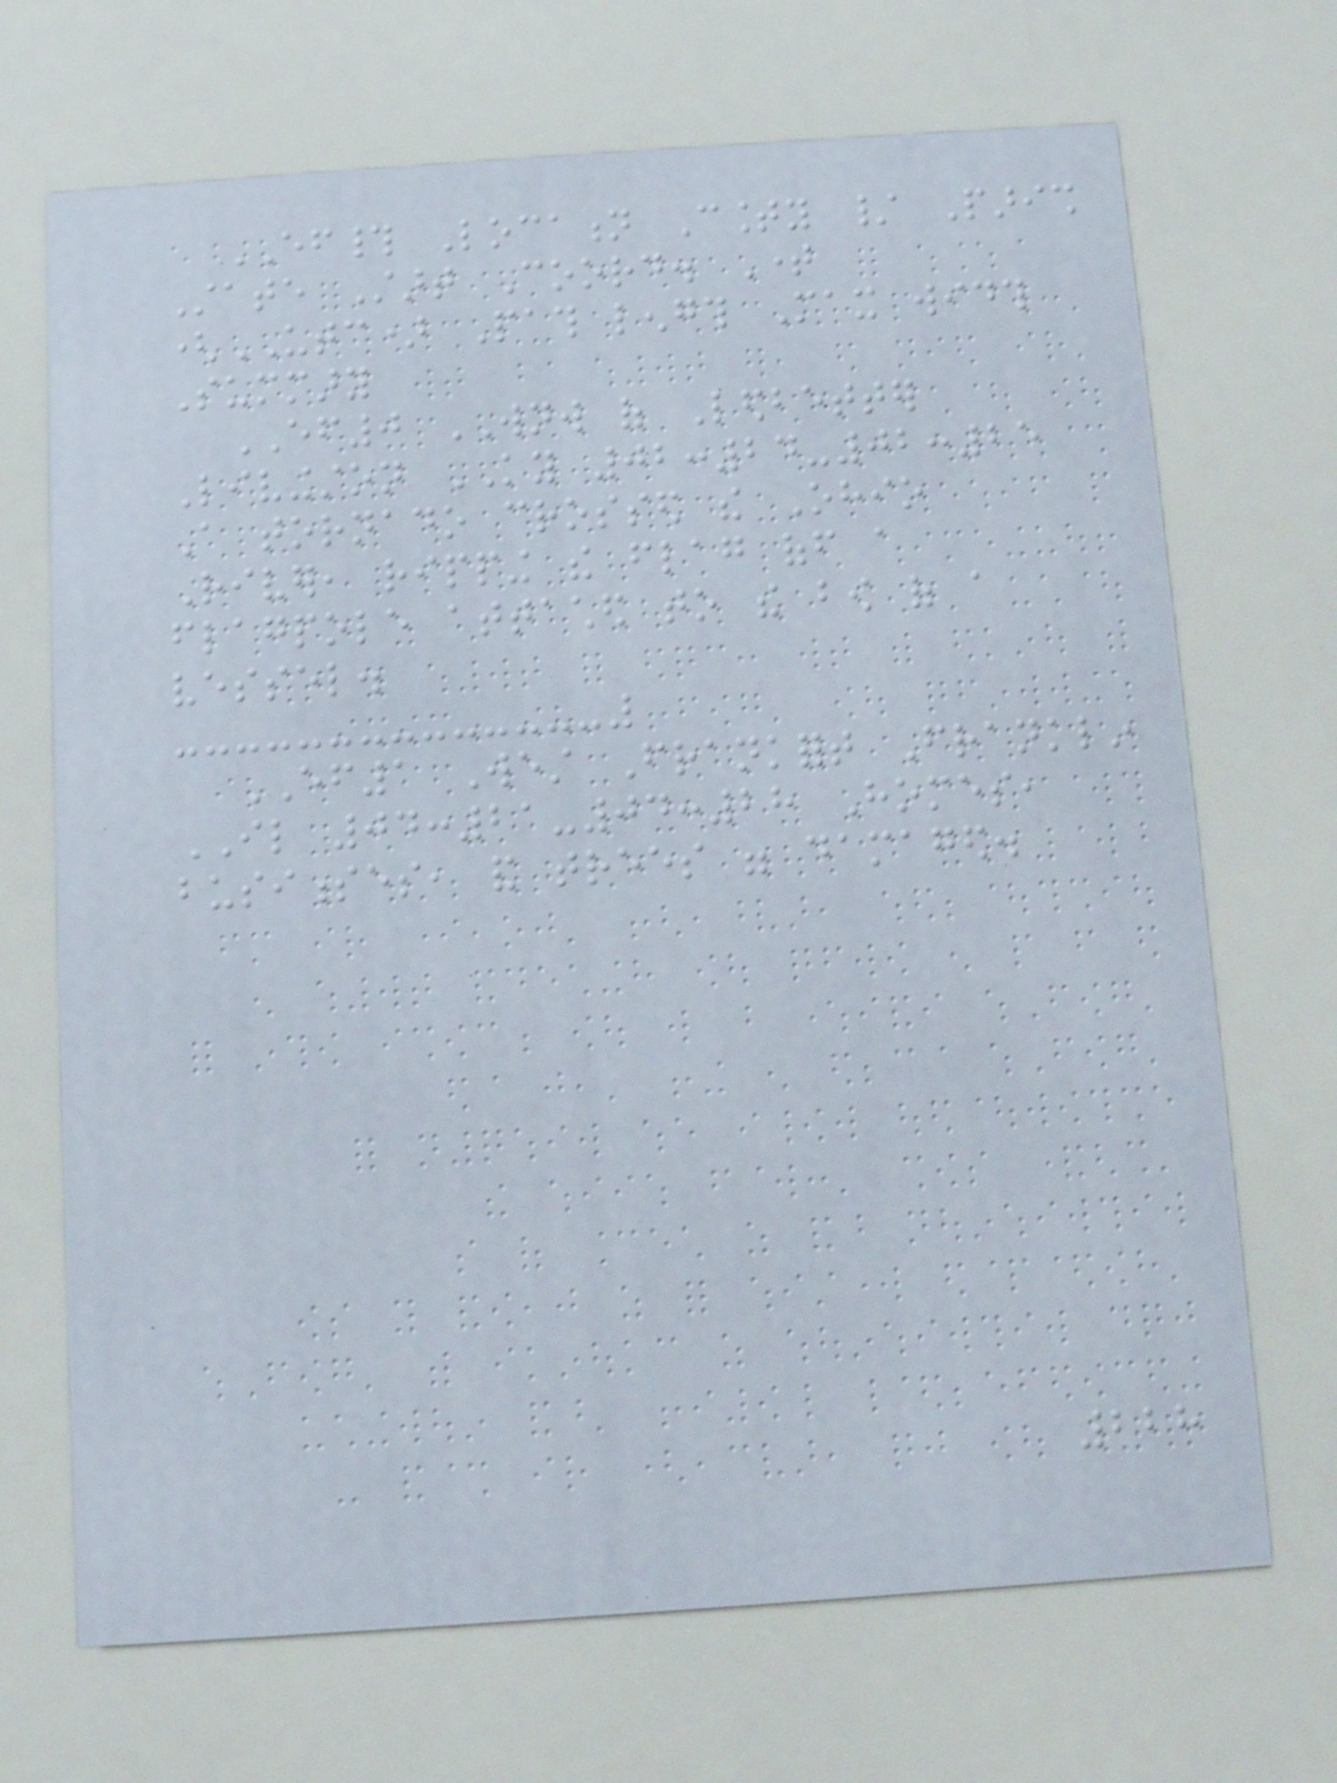EF# Location County / Parish
State Start Coord. Time
(UTC) Path length Max width
Summary
EF0 WNW of Ledbetter
Livingston KY 02:24-02:25
A tornado crossed the Ohio
River, ripping the flag off a
flagpole attached to the bow of a
vessel.
EF1 West Frankfort Franklin
IL 04:21-04:28 Homes,
businesses, and trees were damaged.
228
